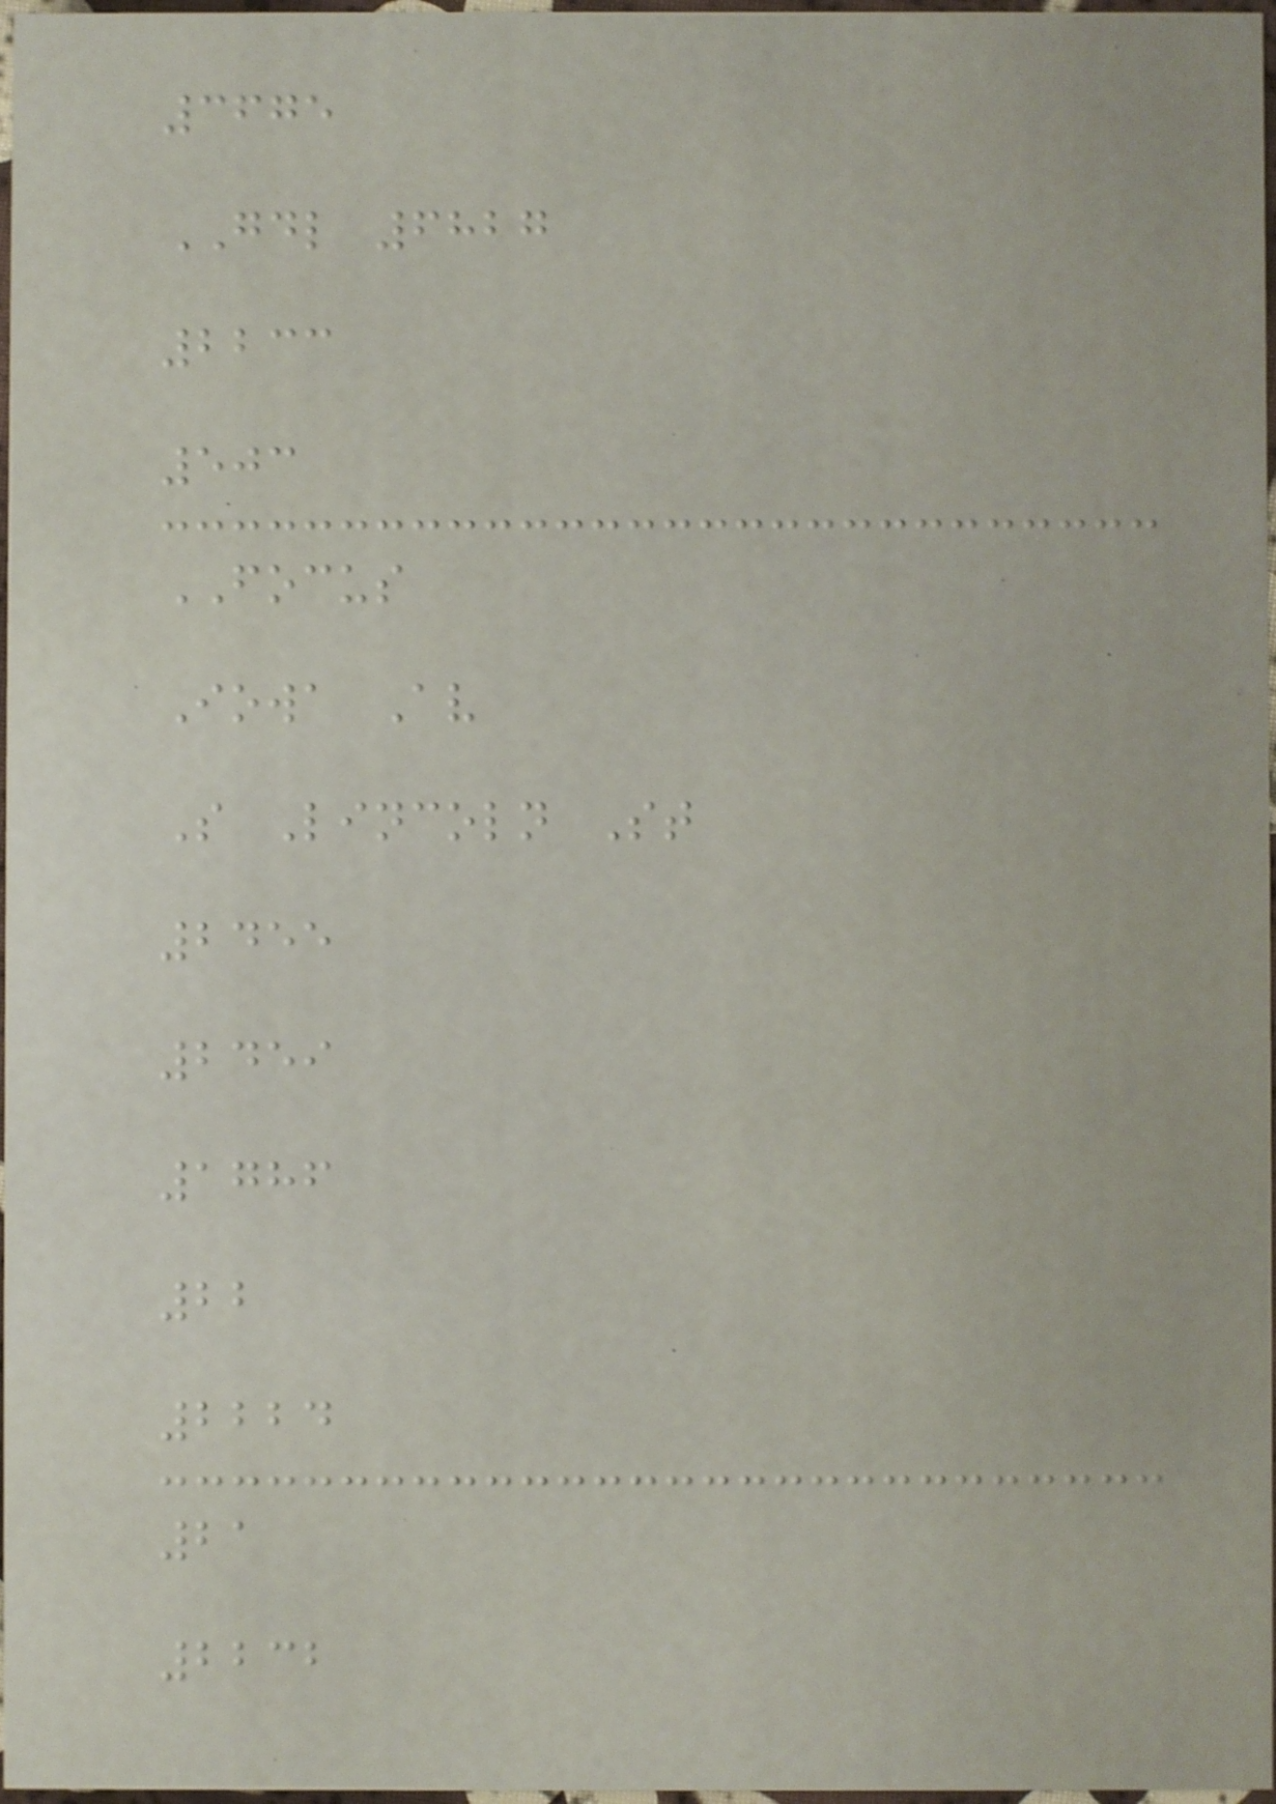3675
GDL 6827
2233
503
FOCUS
Iowa Av
S Lincoln St
2455
2459
1786
22
2224
21
2232
